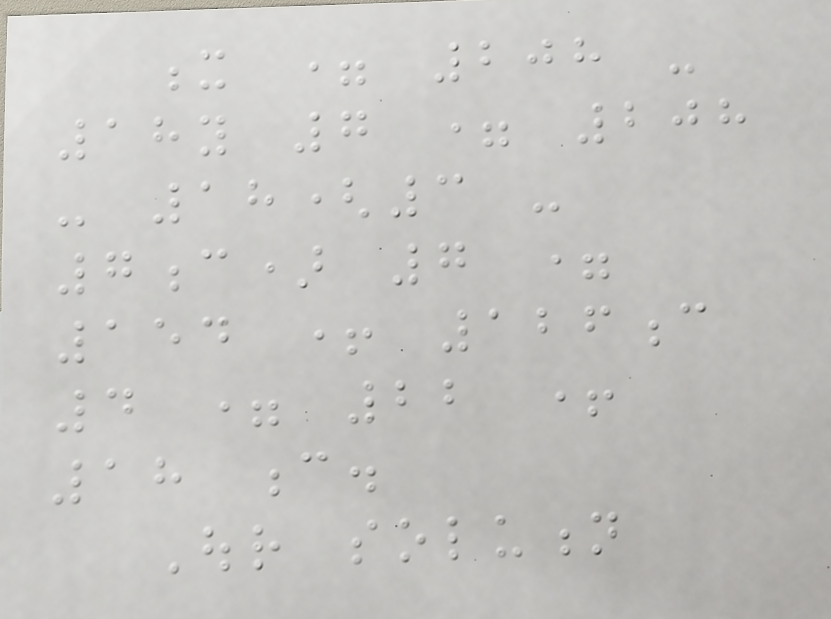x = 208 -
18y 7 = 208
- 18(3 -
7c) 7 =
154 + 126c
4 = 22 +
18 c.
Our solution
